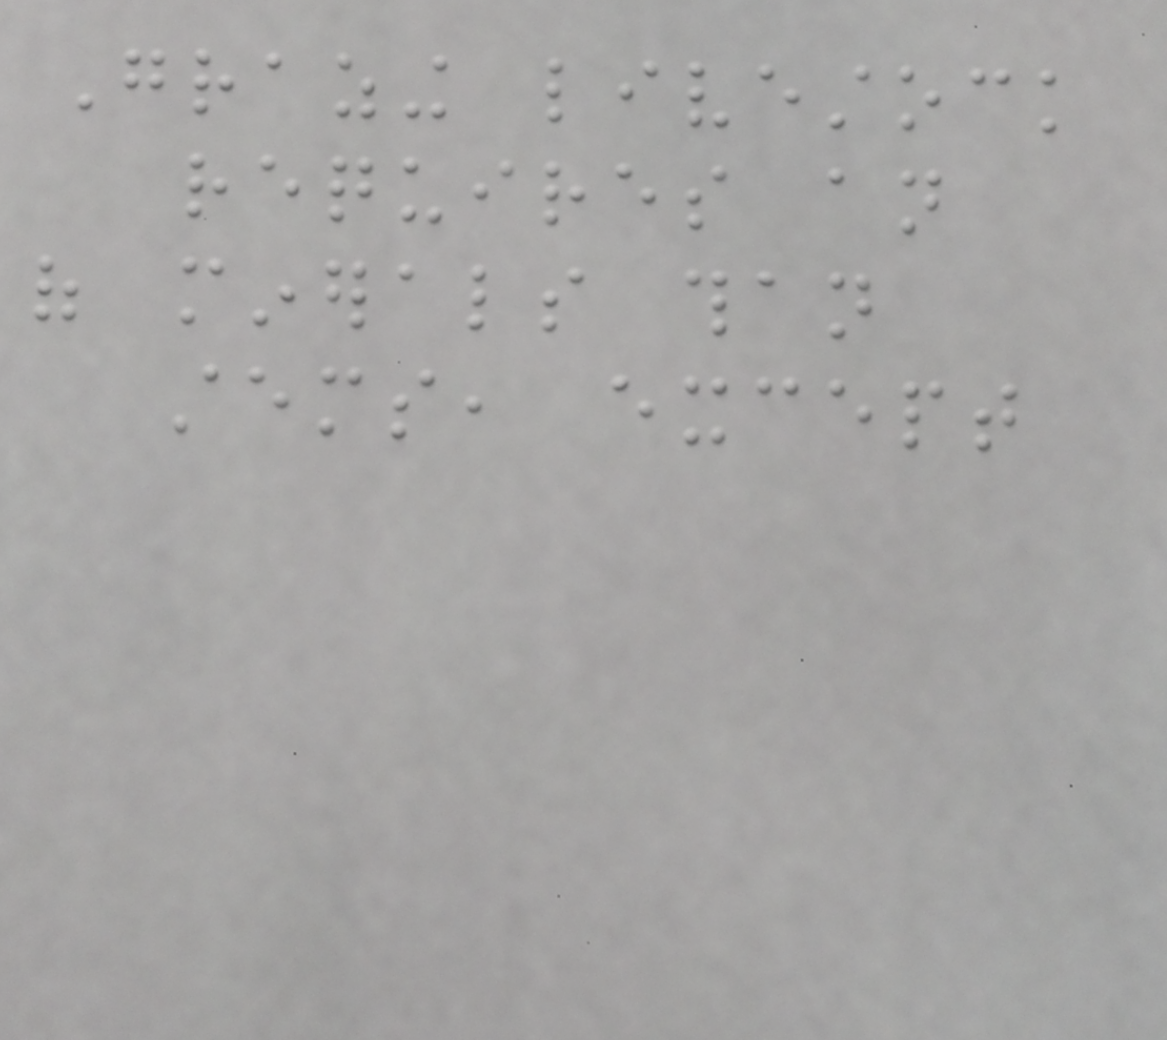Grazing livestock
requires an
of minerals than
stems, except
